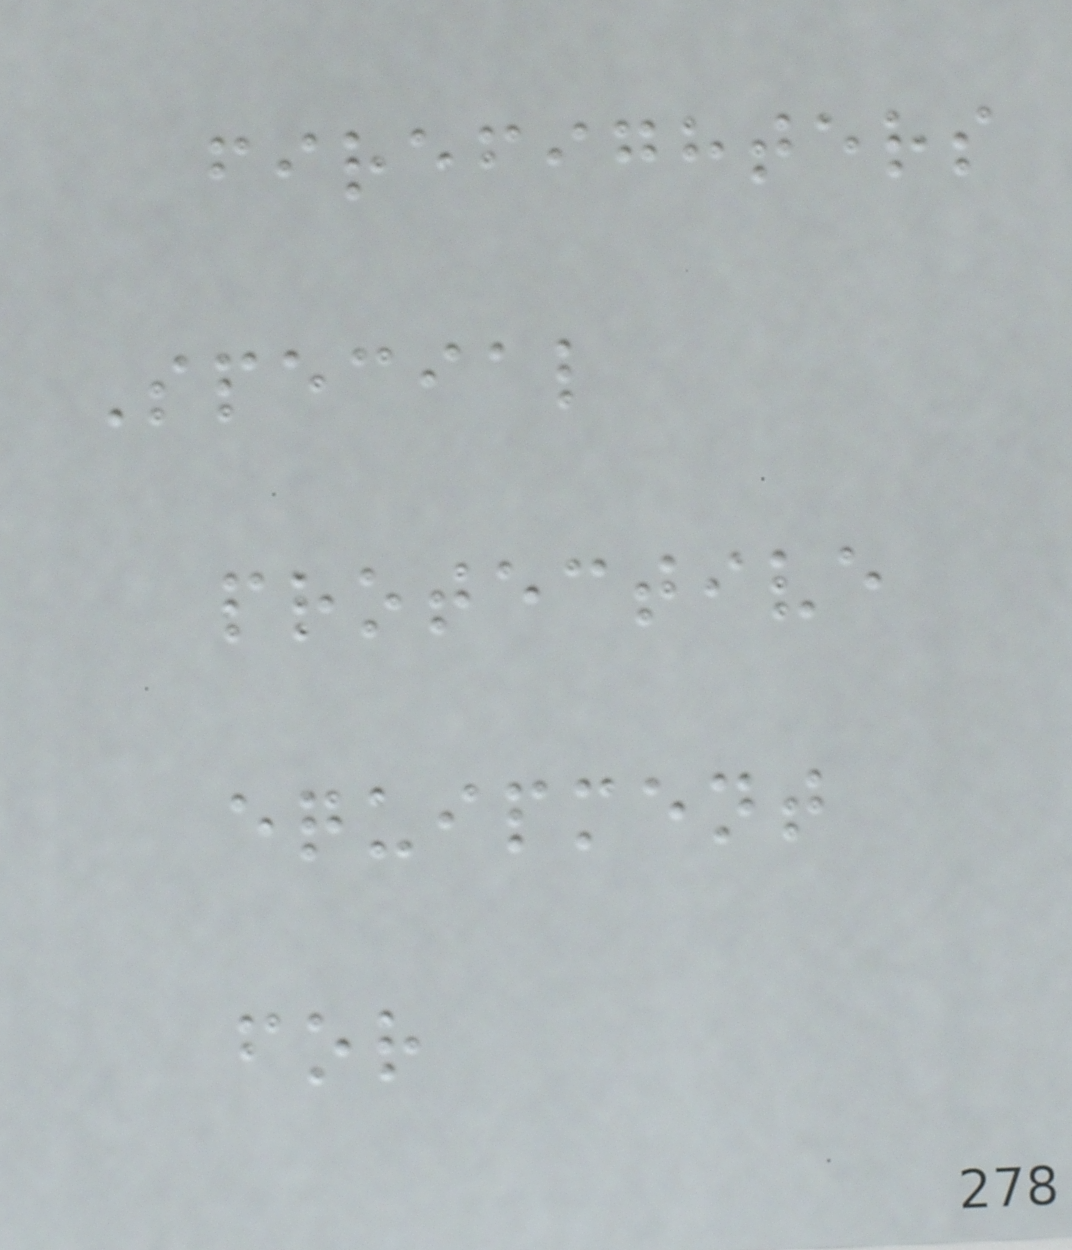firefighters
Special
protective
equipment
for
